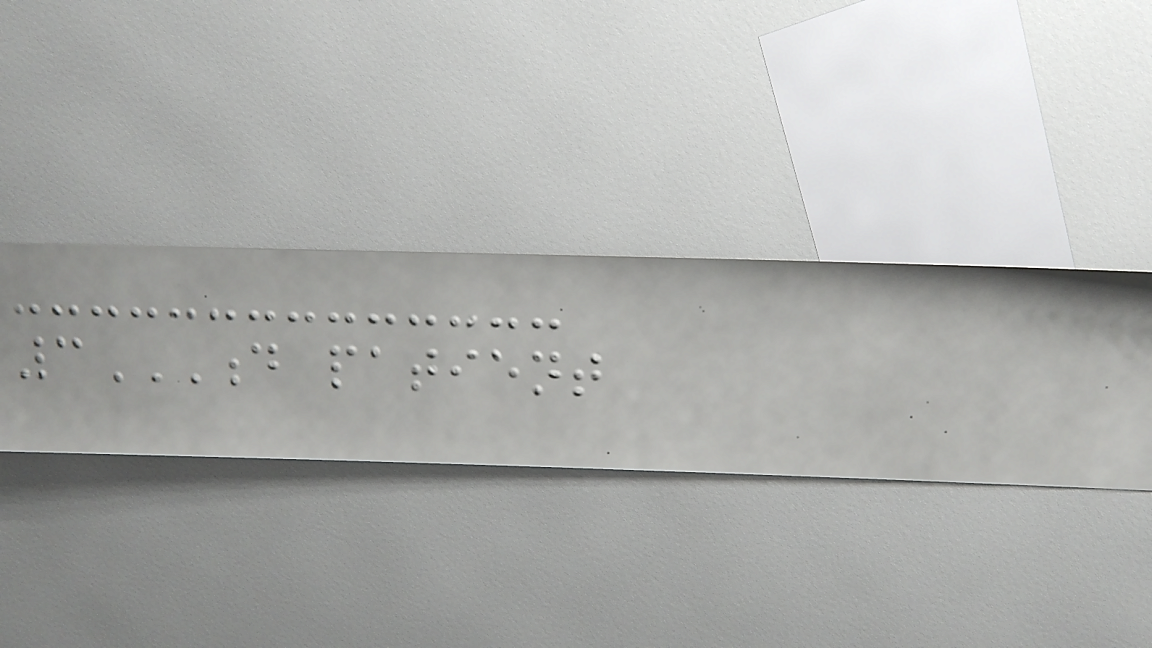3D PATIENT
